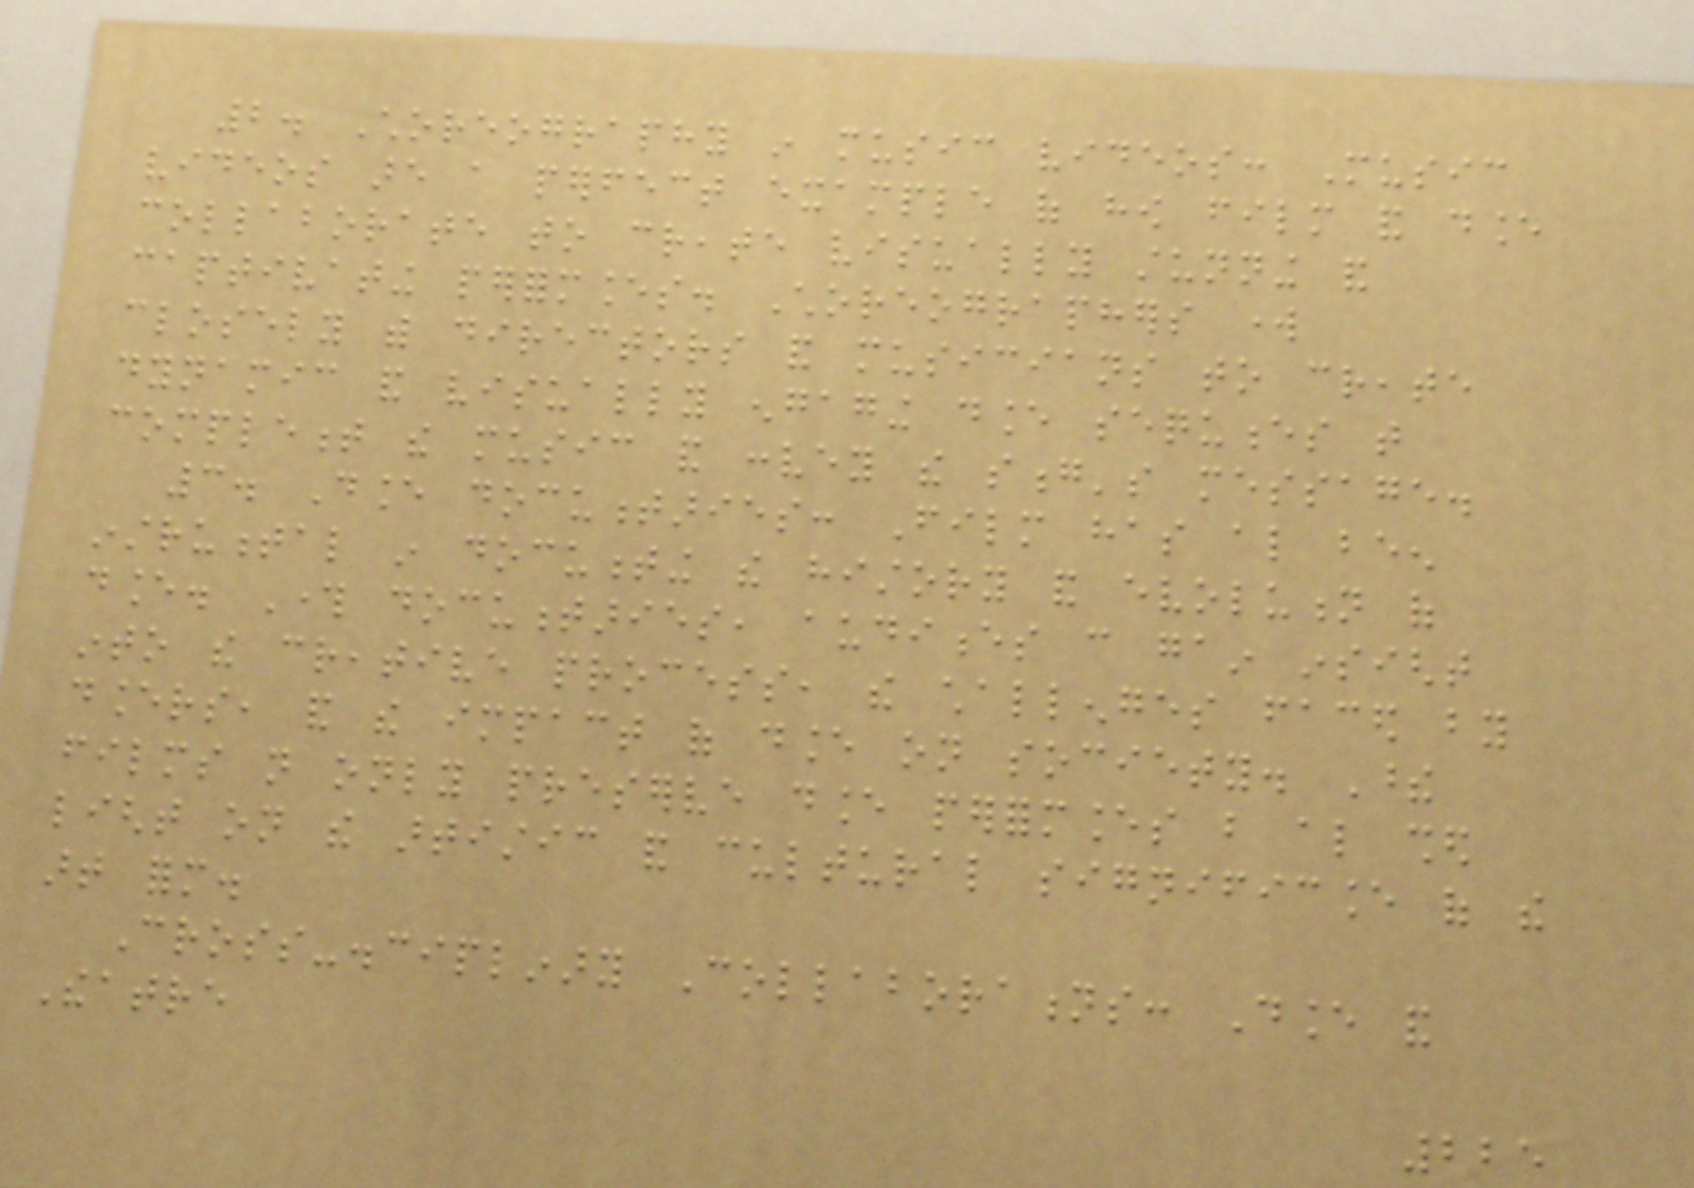2. Choreography in music videos: Music
videos are a perfect example of how film and dance
collaborate to create visually stunning and
captivating performances. Choreographers work
closely with directors and musicians to create
dynamic and visually engaging dance sequences that
complement the music and convey the song's message.
3. Dance documentaries: Film has also been
instrumental in documenting the history and evolution of
dance. Through documentaries, audiences can gain insight
into the creative process, the challenges faced by
dancers, and the impact of dance on society. These
films not only preserve dance performances but also shed
light on the artistic and cultural significance of the
art form.
Cross-disciplinary Collaborations: Dance and
Theatre
225
